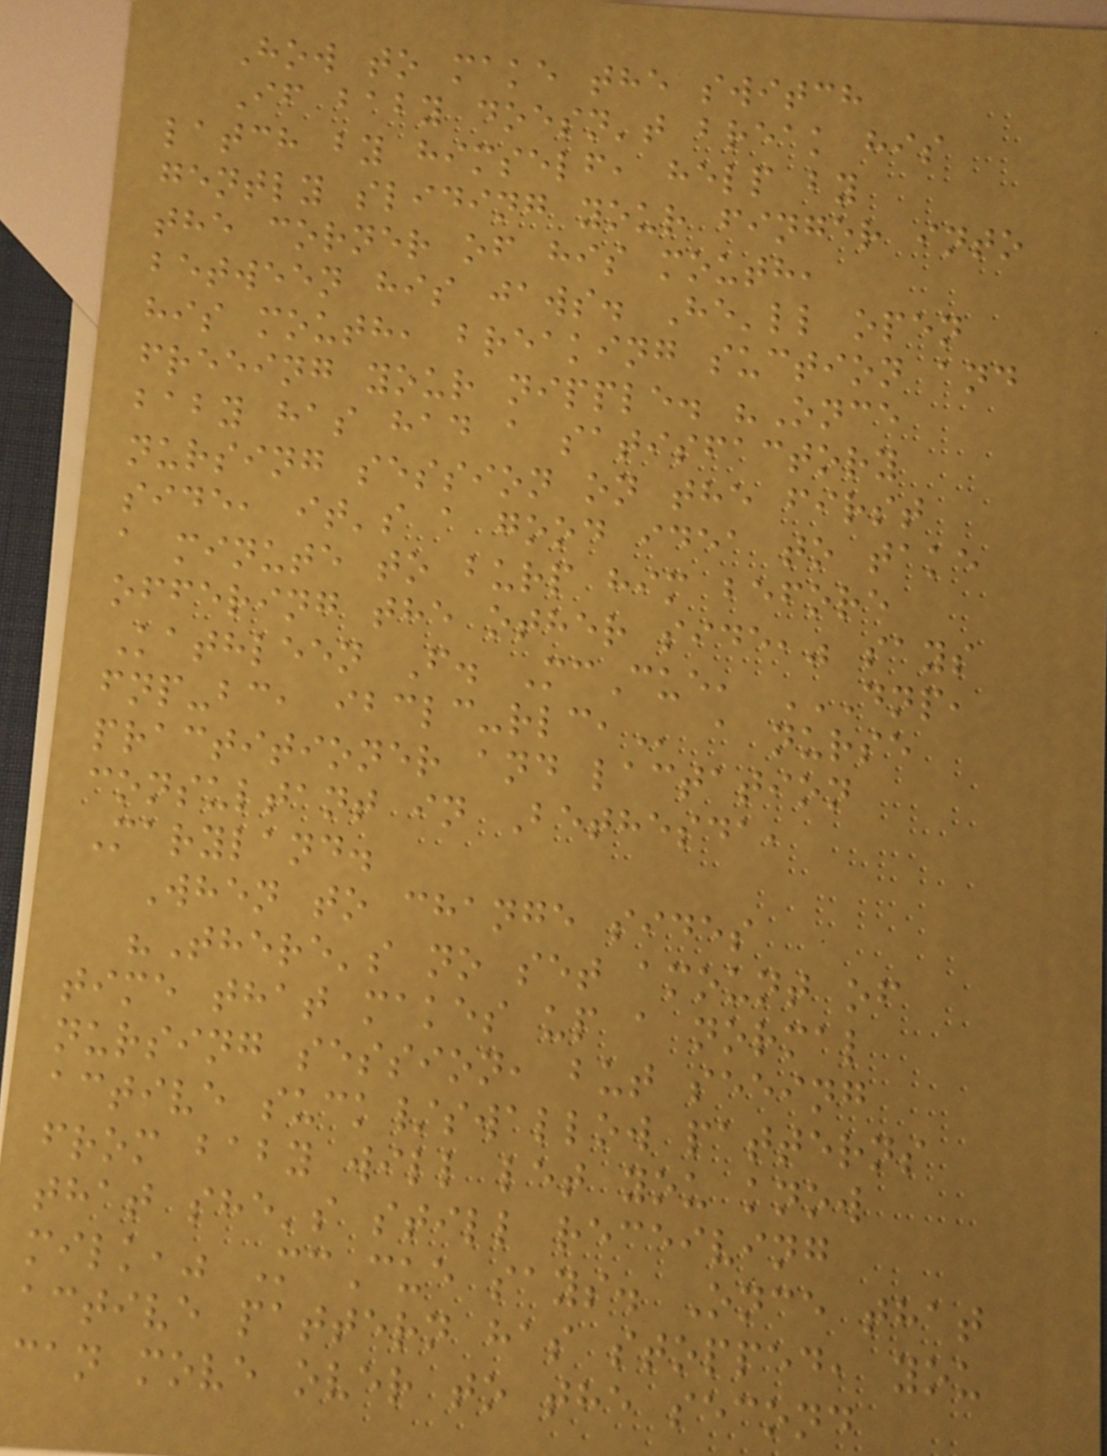How to make the switch
If baby doesn't break his
latch by himself, help by
gently sliding your finger into
the corner of his mouth,
between his jaws. He'll open
his mouth, breaking suction and
freeing your nipple. "Once
baby has had a satisfactory
nursing session on the first
side, it's a good idea to take
a minute to burp him before
offering the other side," says
Kathleen F. McCue, DNP,
FNP-BC, IBCLC-RLC, a nurse
practitioner and lactation
consultant in Bethesda,
Maryland.
When to change sides
"There's no set amount of
time that makes up a normal
nursing session, but seeing
active suck/swallow patterns
from baby will let you know
that she's still receiving
milk," McCue says. Once that
active pattern has stopped, you
can move over to the second
